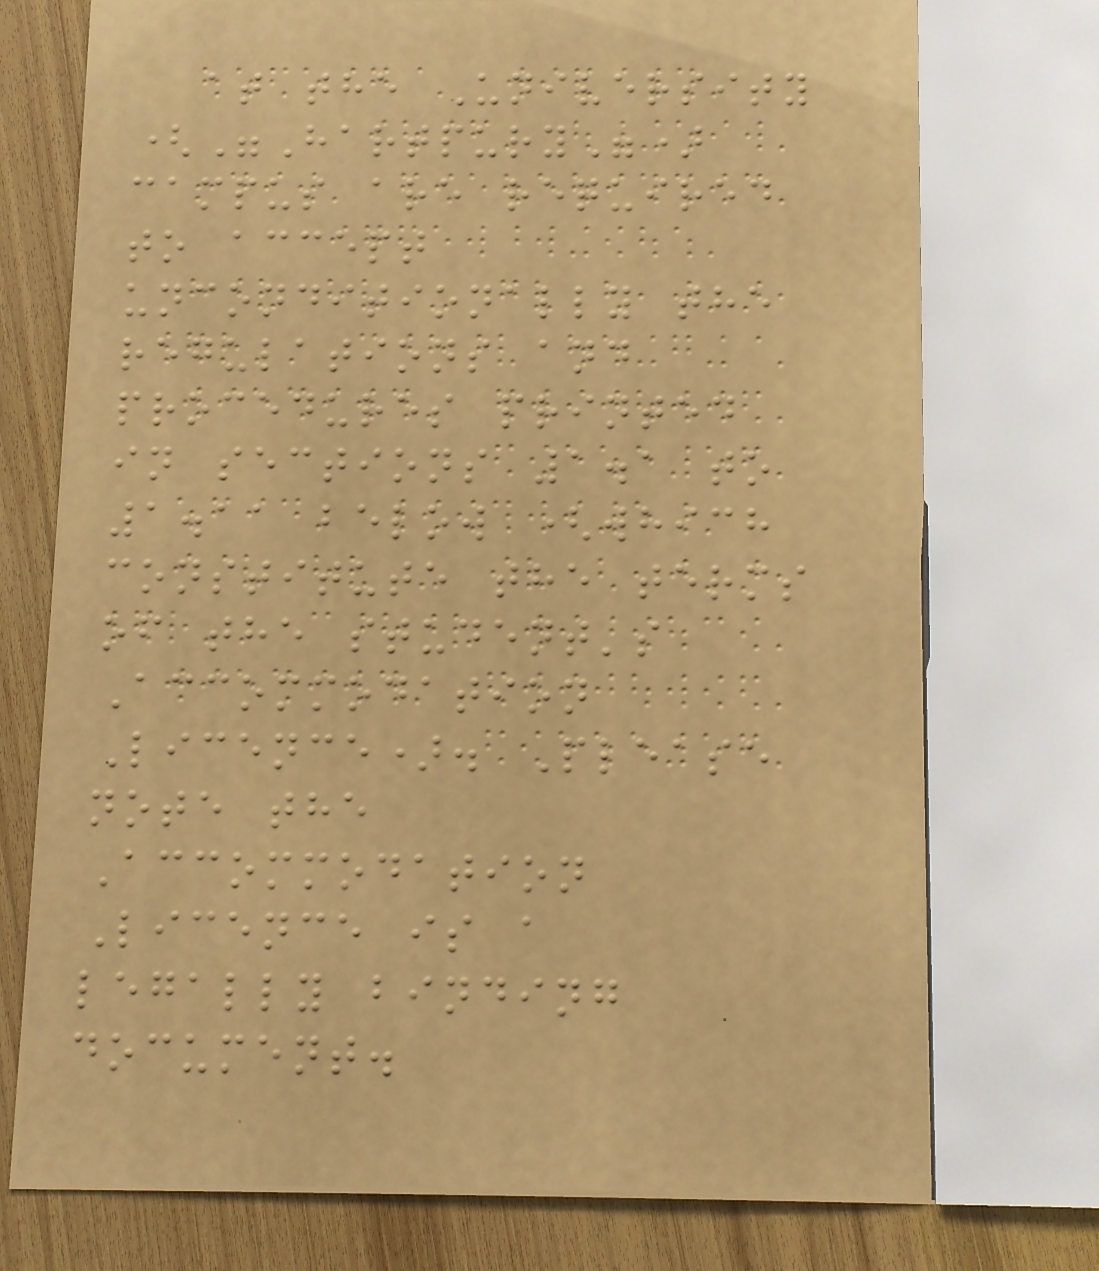at the University
("Hartpury")
campus are required
to accept
unconditionally the
regulations and
procedures printed
in sections 1.1 to
1.11 below (which
constitute the terms
of the student's
Accommodation
Licence). Please
note the
Accommodation
Licence is a
legally binding
document.
